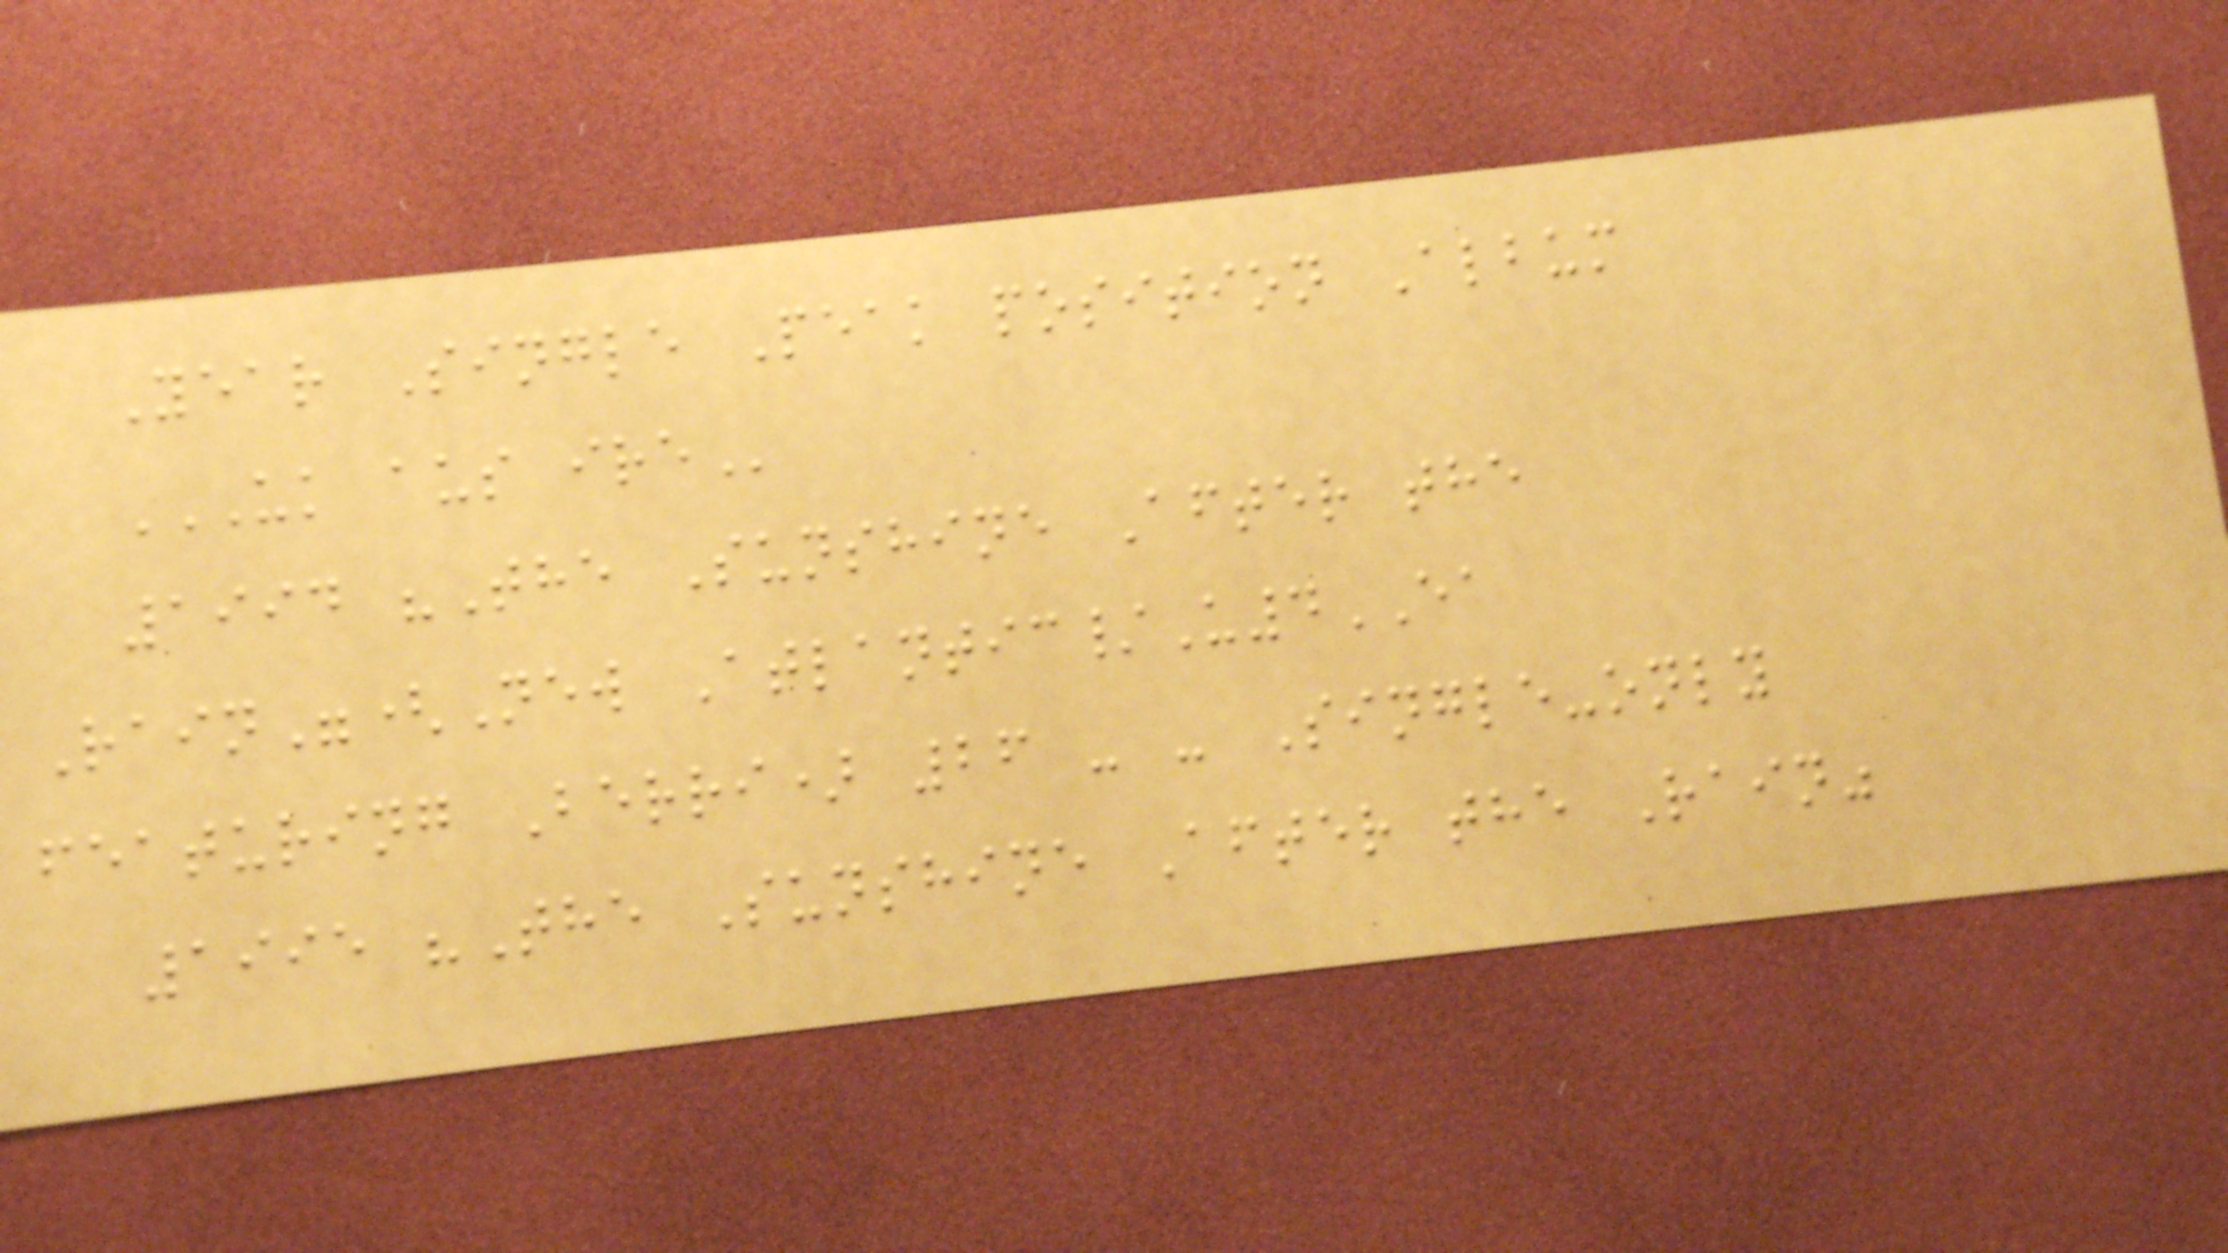Year Single Peak position Album
UK AUS IRE
1994 "The Sunshine After the
Rain"(New Atlantic/U4EA
featuring Berri) 26 - - Single-only
1995 "The Sunshine After the Rain"
